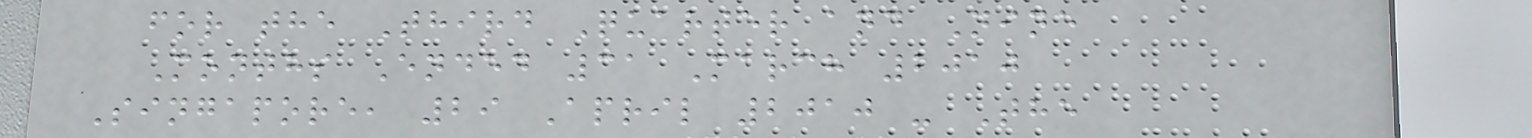for the Third Quarter and Nine
Months Ended 31 March 2010
Singapore, 29 April 2010 - The
